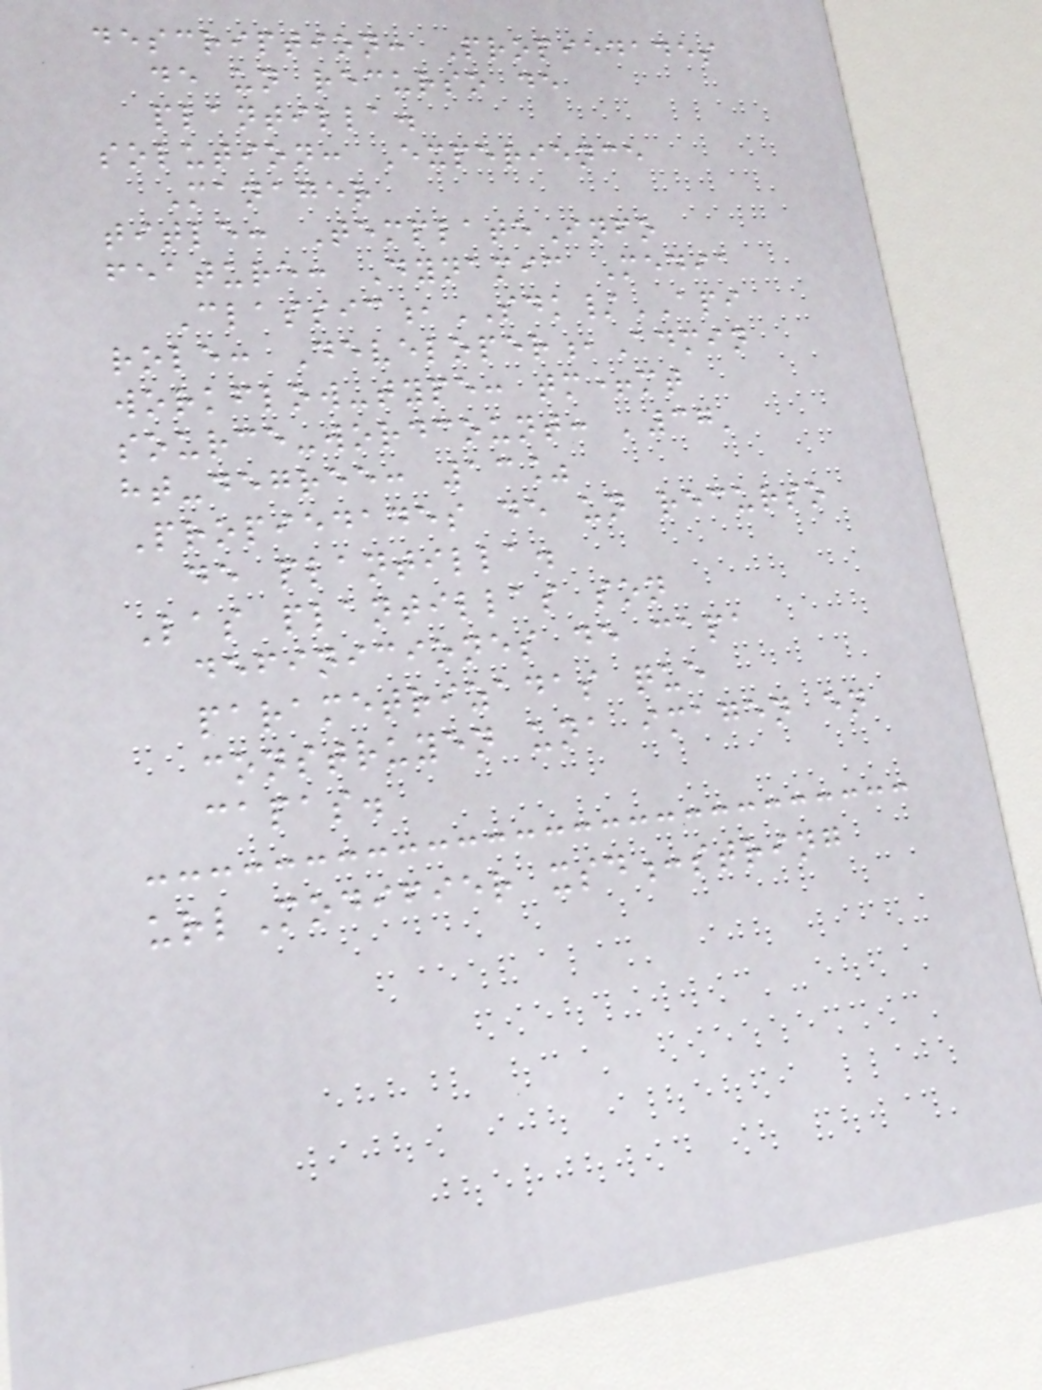description: Propiedades
de un recurso de
plantilla.
solution: Experience
Manager
title: TemplateInfo
feature: Dynamic Media
Classic,SDK/API
role: Developer,Admin
workflow-type: tm+mt
source-wordcount: '37'
ht-degree: 13%
Propiedades de un recurso
de plantilla.
Las plantillas son
definiciones de capa
parametrizadas que
construyen una imagen en
capas.
urlModifier xsd:string
